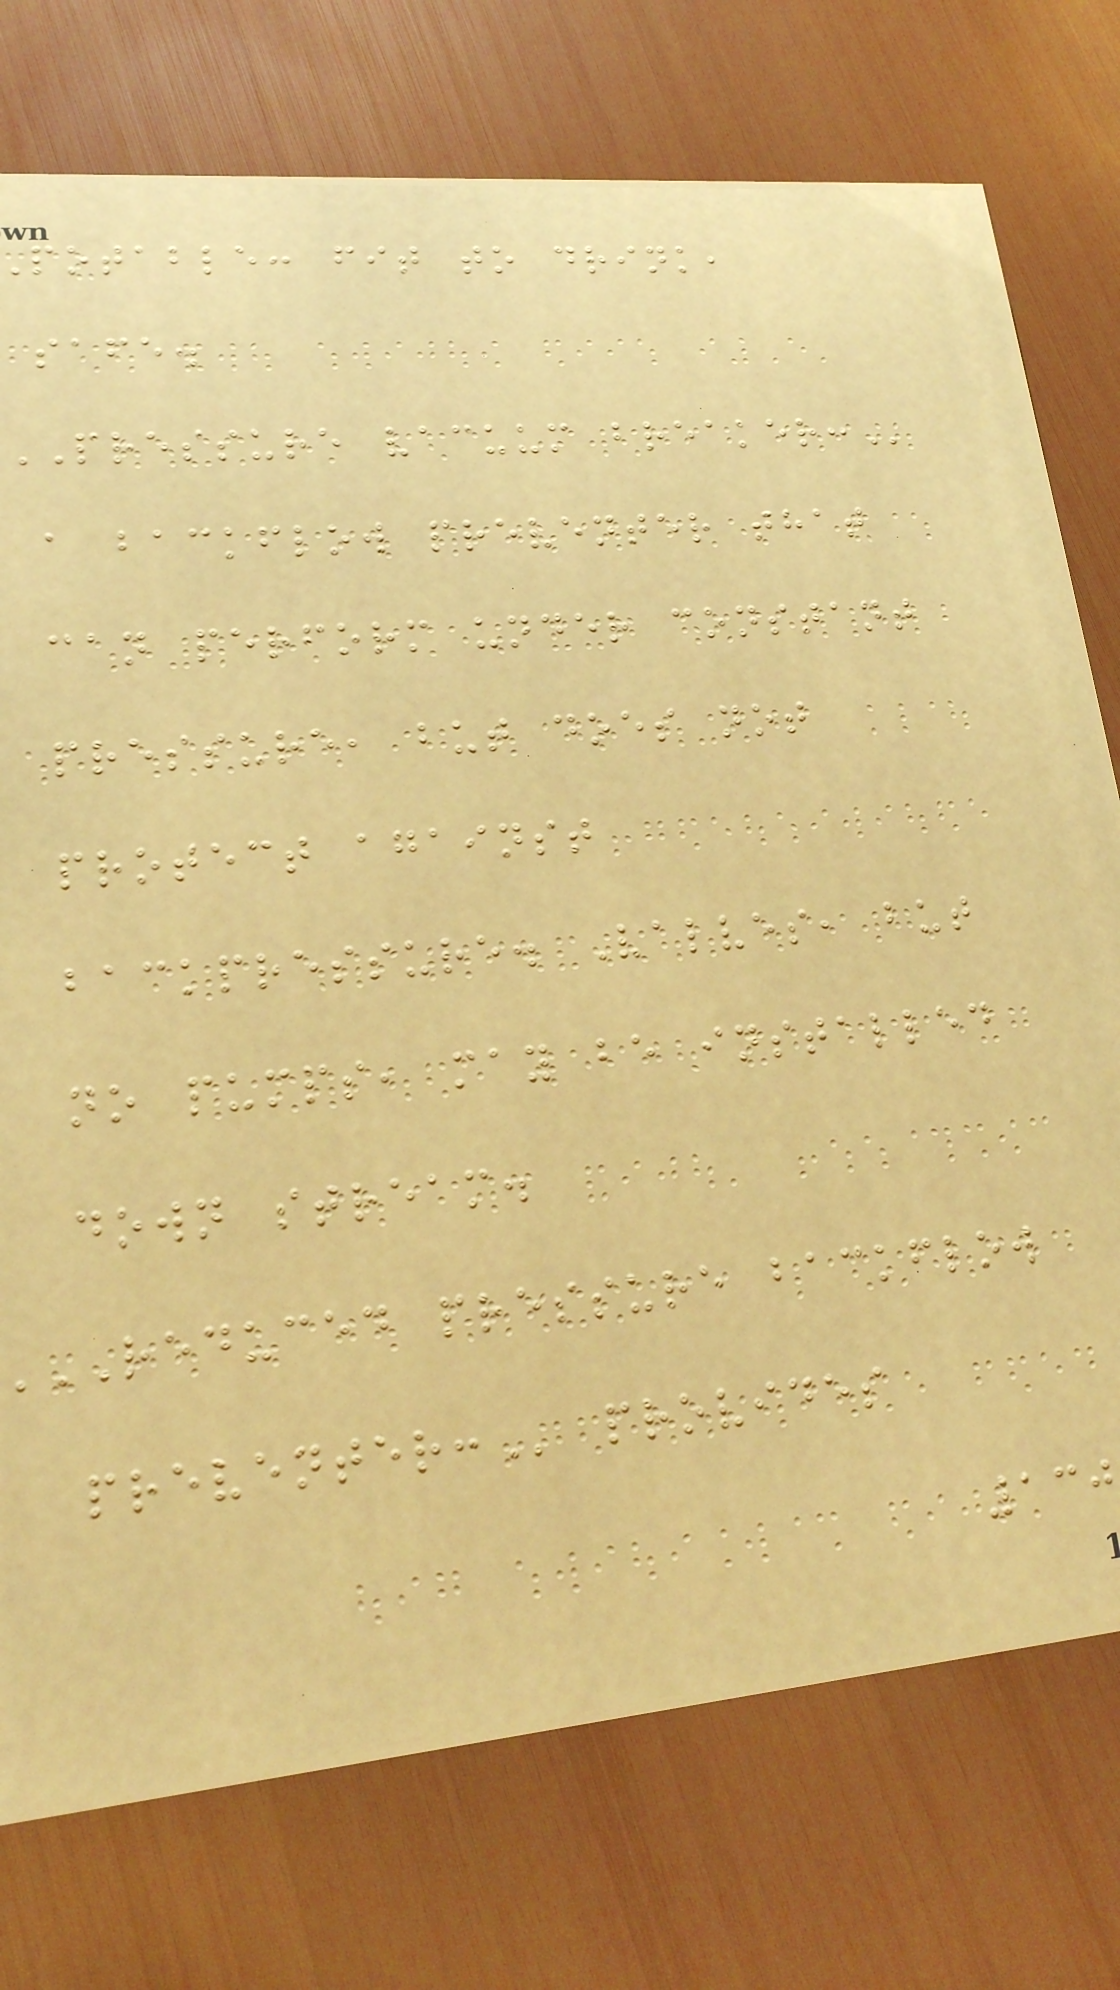potable: fit to drink,
safe.
PRESSURE vacuum
a backflow preventer that
can perform under constant
pressure, but does not
protect against
backpressure. Valves, but
no pumps, may be installed
down stream.
REDUCED pressure backflow
provides
130
